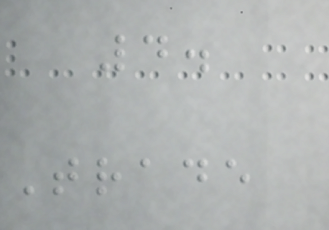4.
Trade
